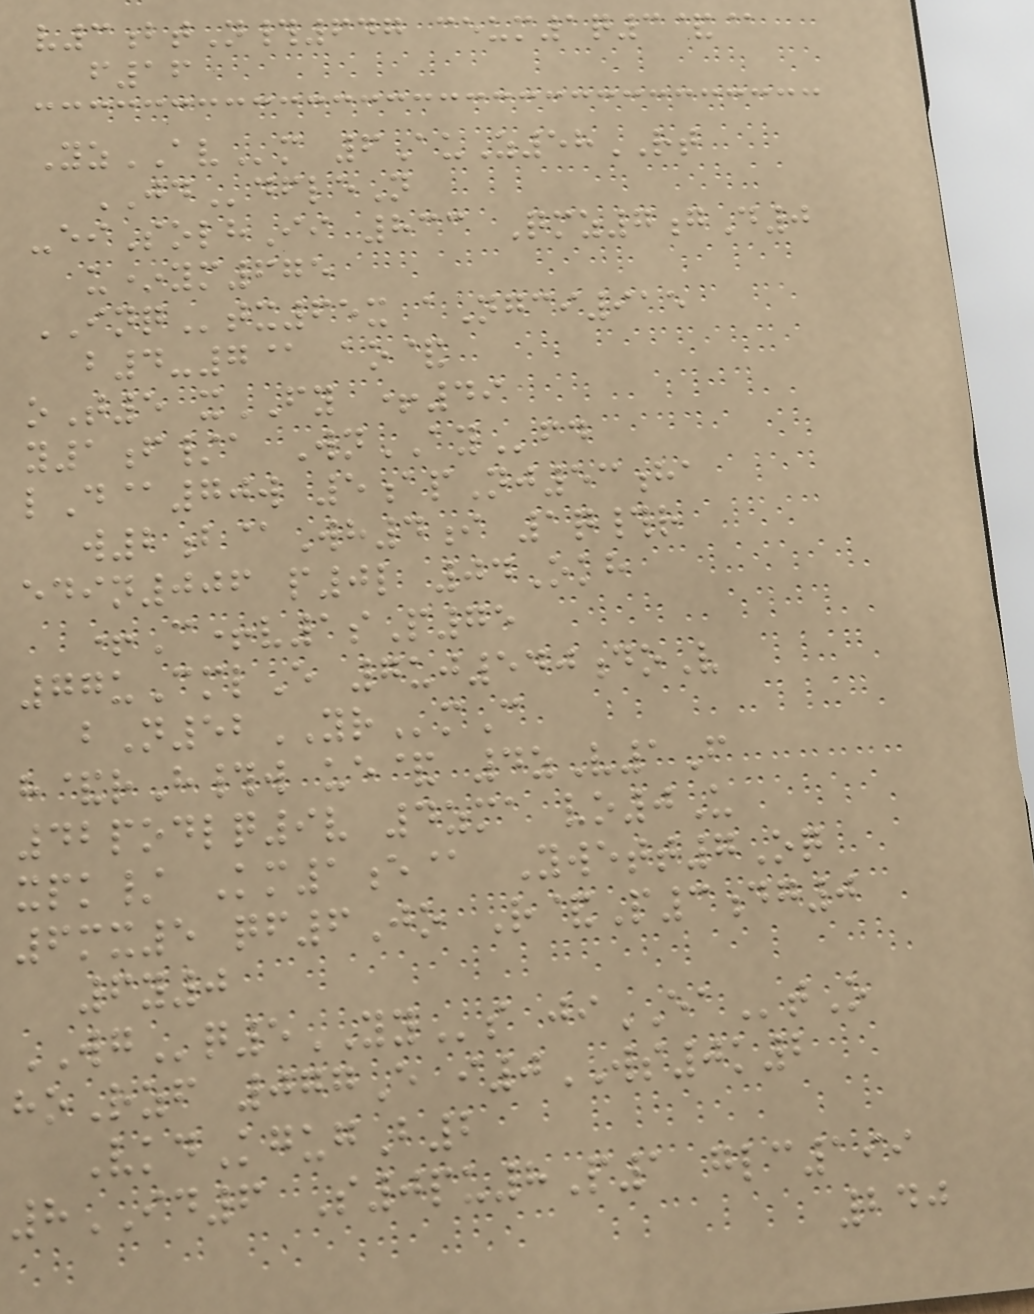v3btN#647 ceum1q3&@
f16
YzAVm 6AuZ58RT
JDdfleN
-eiSolhIi 833 Qmz7gD0
u*ym675
INQtx65x aNgci915
b4-7@ ao&
oT5 xFY +49
y1f/a WnAYfd
lD@70w 5apNj53ha
w2b@Wh4i 1q#r
edin006 p0l 04Okh
+C+v1sP75
77uCmlE 7uj540doV
bN52YRmC
h&rH#w ue& 4zV1F
42podlq9v 4zma vo0U
xpk/ Km1e@ Ywett7Oq
6mx5 qf6Jo R&P3dg0
6y0
WGq5YYs jiEAtO
hoRzf 077E i0WS0k2
VkdKgugB2
8ID6 S0pu8P1 glc199
240
